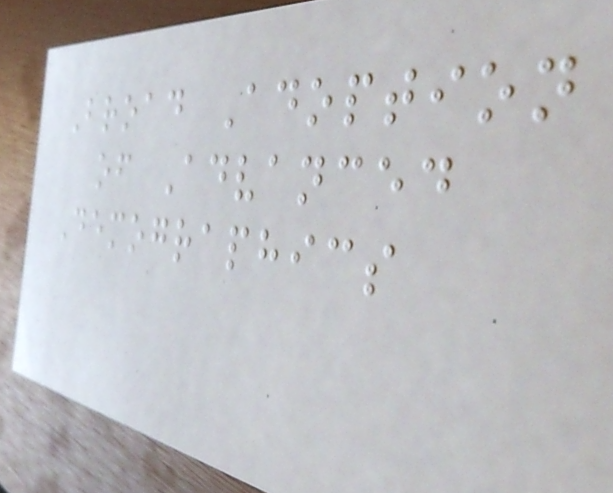Broad Adoption
of Advanced
Demographics
